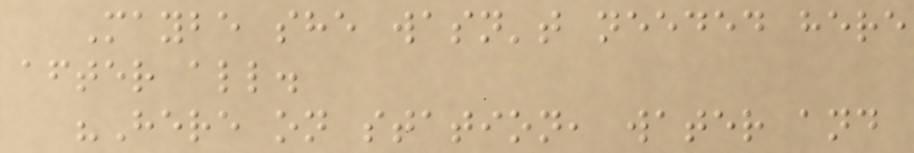Maybe she wasn't needed here
after all.
"Here on station, water and
